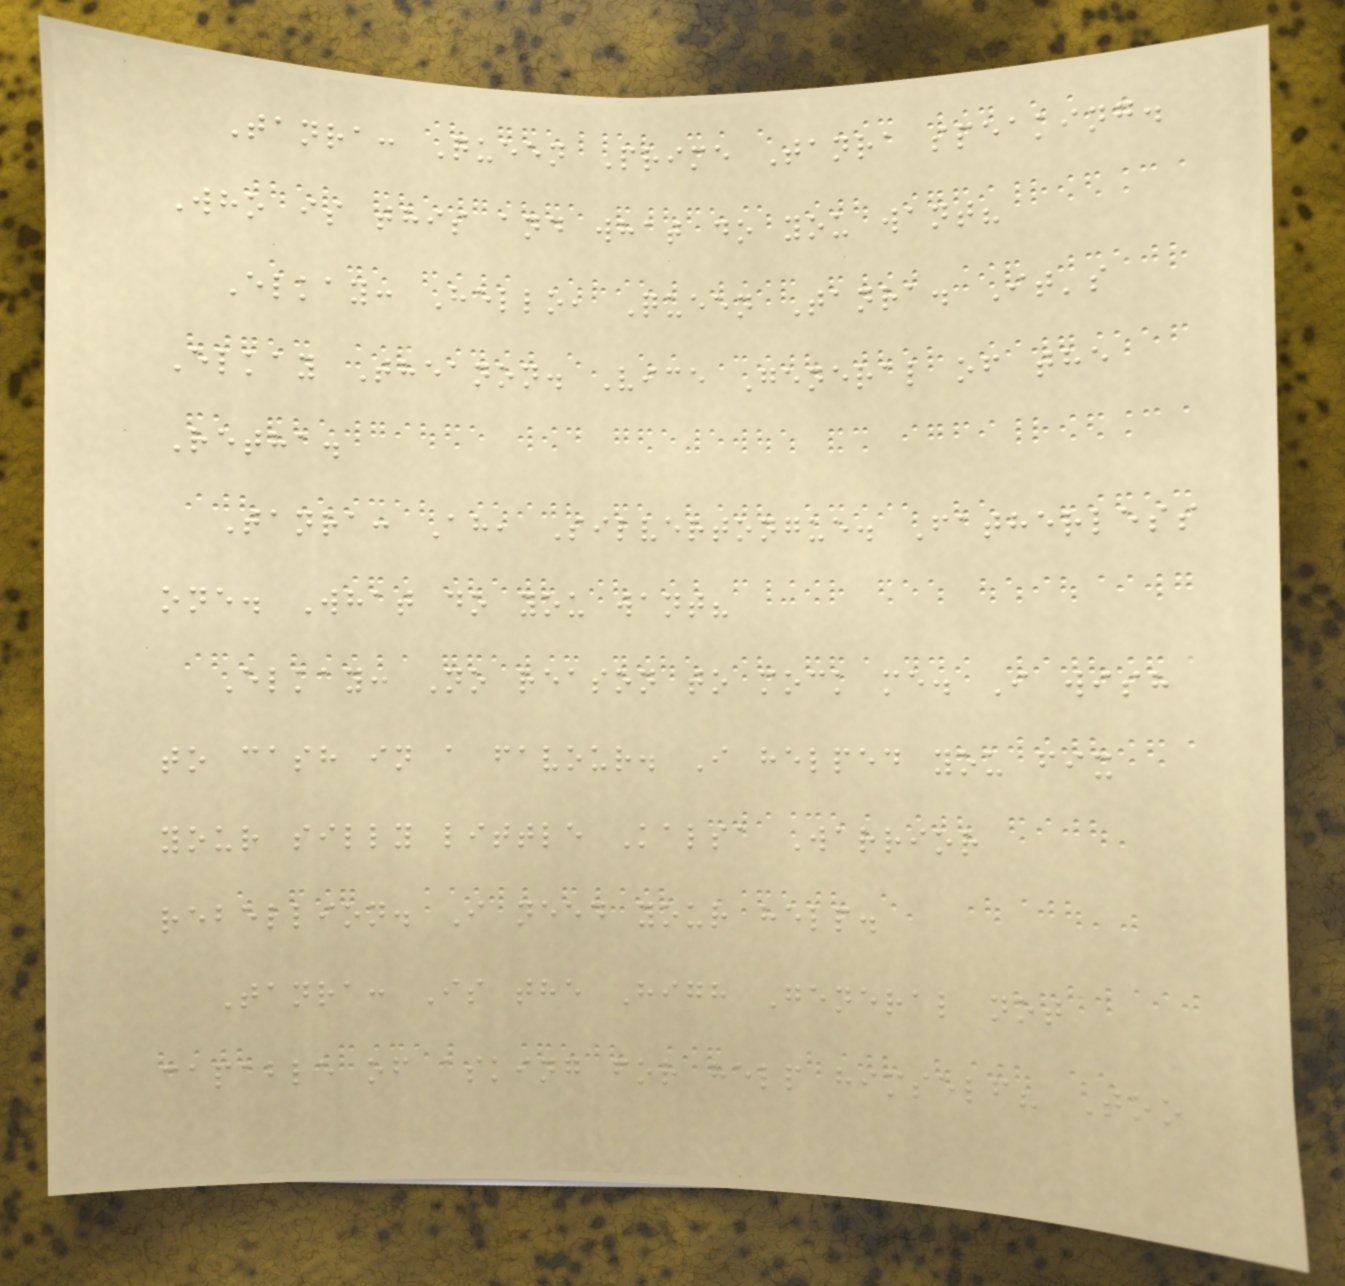Tanra: Queen Prime Tanra speaking.
Who is this and what do you want?
Elkay: Hello, Queen Tanra. It's
Elkay Theanon. Vice General of the
Retha.
Tanra: Ah, Silvertongue. Fatherless
one. What do you want?
Elkay: No reason to mock me. I wish
to cash in a favour. I helped you fix
your silly little Kalsa Warrior
rebellion. I need your help.
Tanra: Is the High General not
capable of asking for help himself? Too
